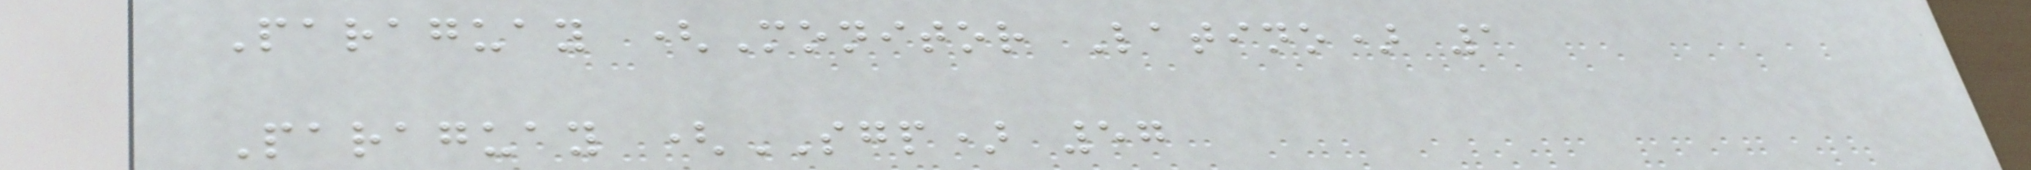Paraguay (Monitor Latino) 1
Paraguay (SGP) 57
